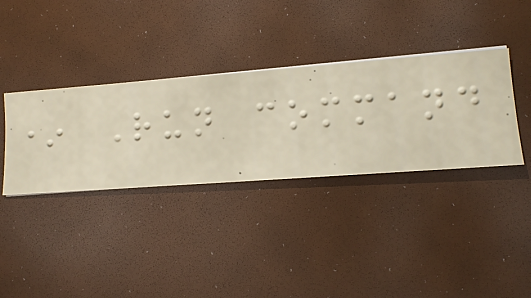* Run command
